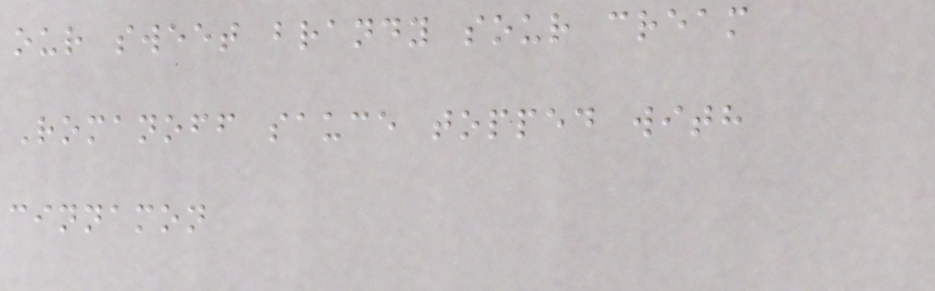our sweet brandy sour cream
Romanoff sauce topped with
cinnamon
